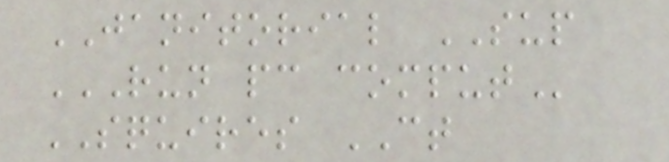JANITORIAL SUP
RUN PC COMPUT
SQUIRES CT
